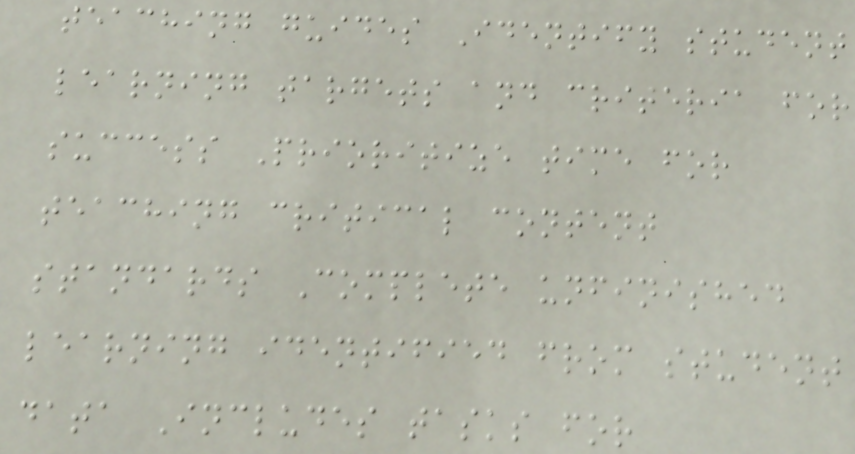teaching guides Identify student
learning targets and criteria for
success Prioritize time for
teaching critical content
standards Complete unfinished
learning identified from student
data Includes tasks for
